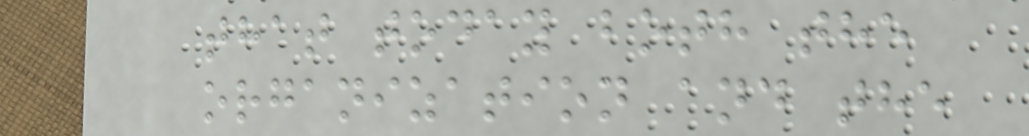that today both the
organization and the
